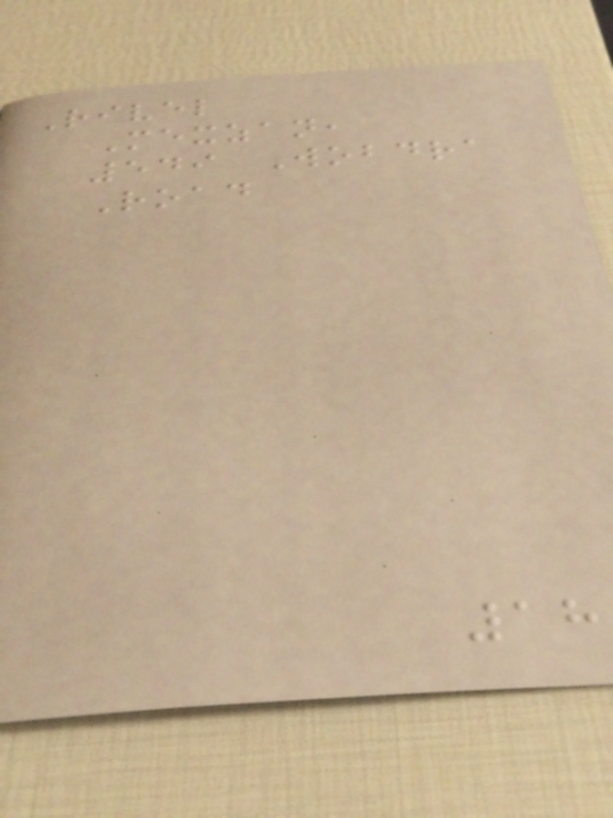Rivel
Mexzan,
549 Wobdra
Road
18
